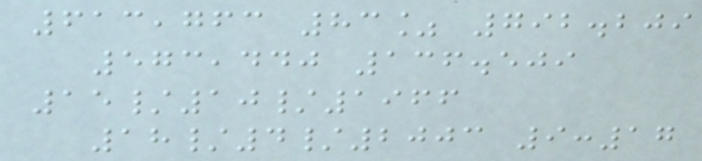613,763 83% 792.209
573,440 136.509
15/10/1966
18/4/2003 9:17
